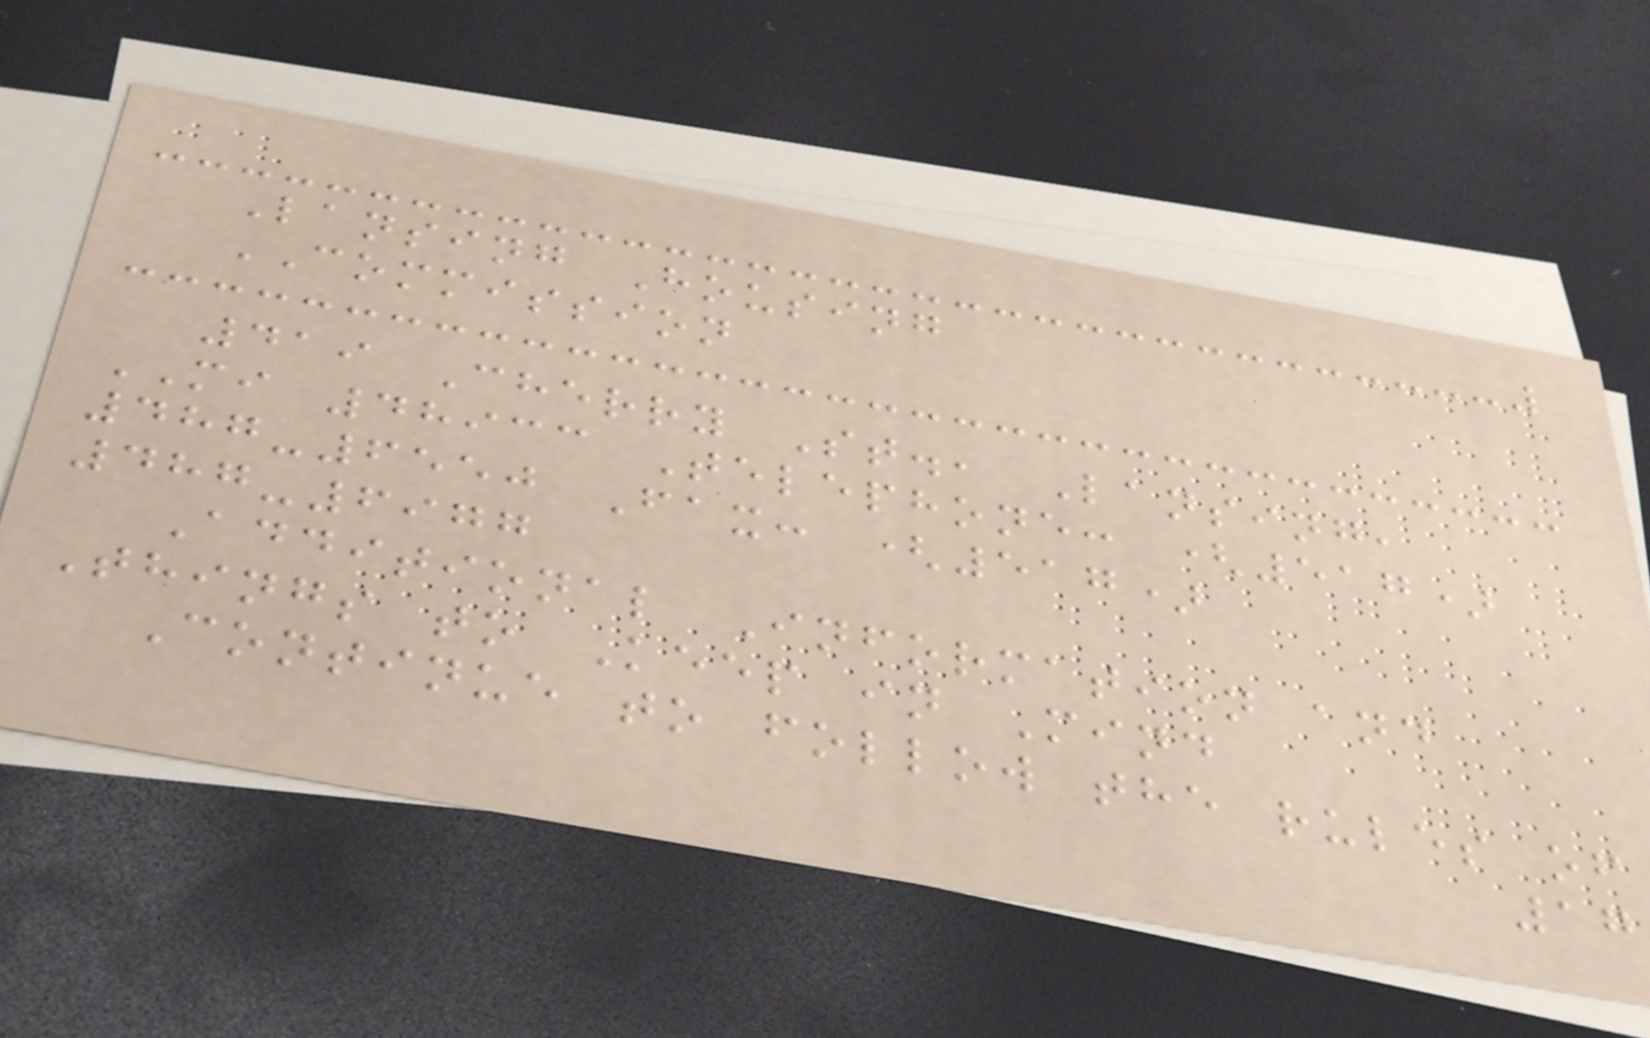Lansing Housing
COMMISSION
419 Cherry St., Lansing,
MI 48933 Telephone: (517)
487-6550 Fax: (517)
487-6977
Additional Information and
Things to Keep in Mind
Continue to follow the rules of
17
